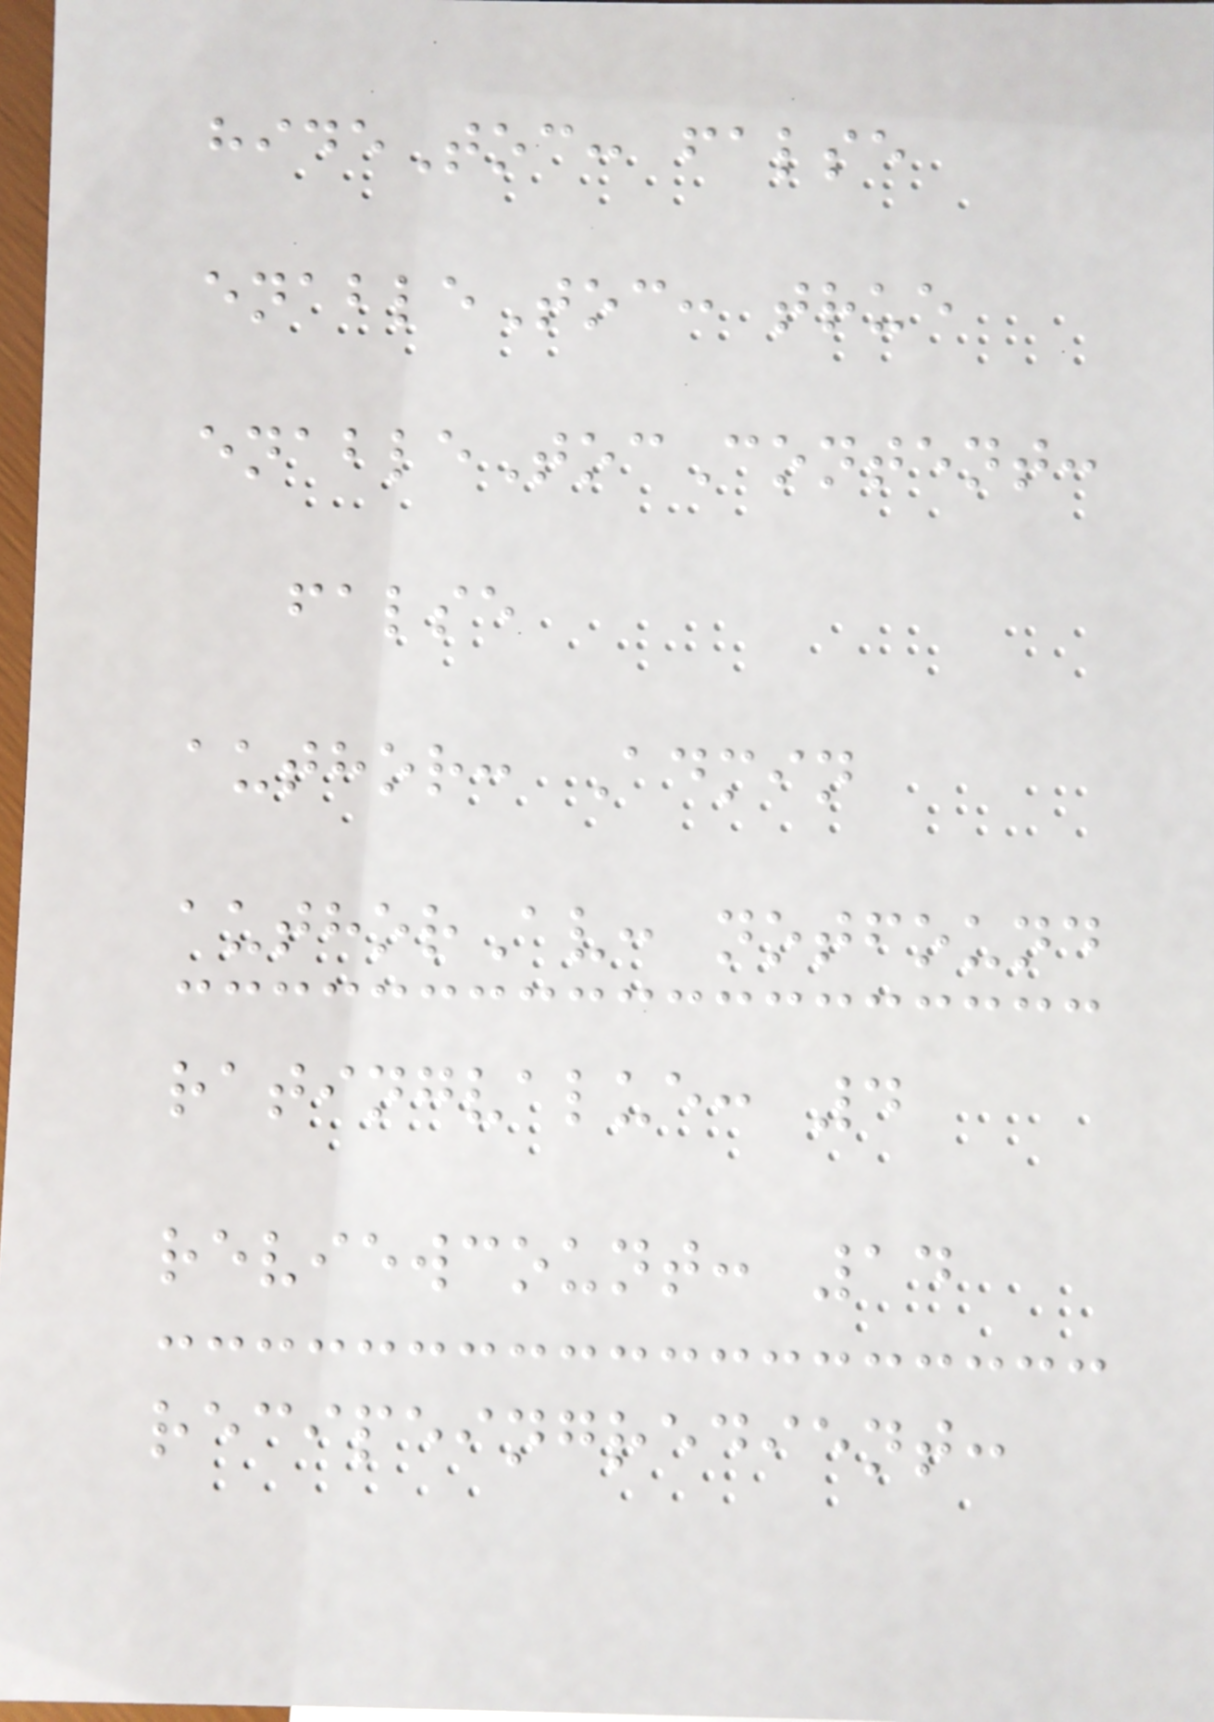hideToc: false
enableToc: true
enableTocContent:
false
author: Admin
authorAv: notfound
ratingvalue: 4
reviewcount: 14
recipeingredient:
